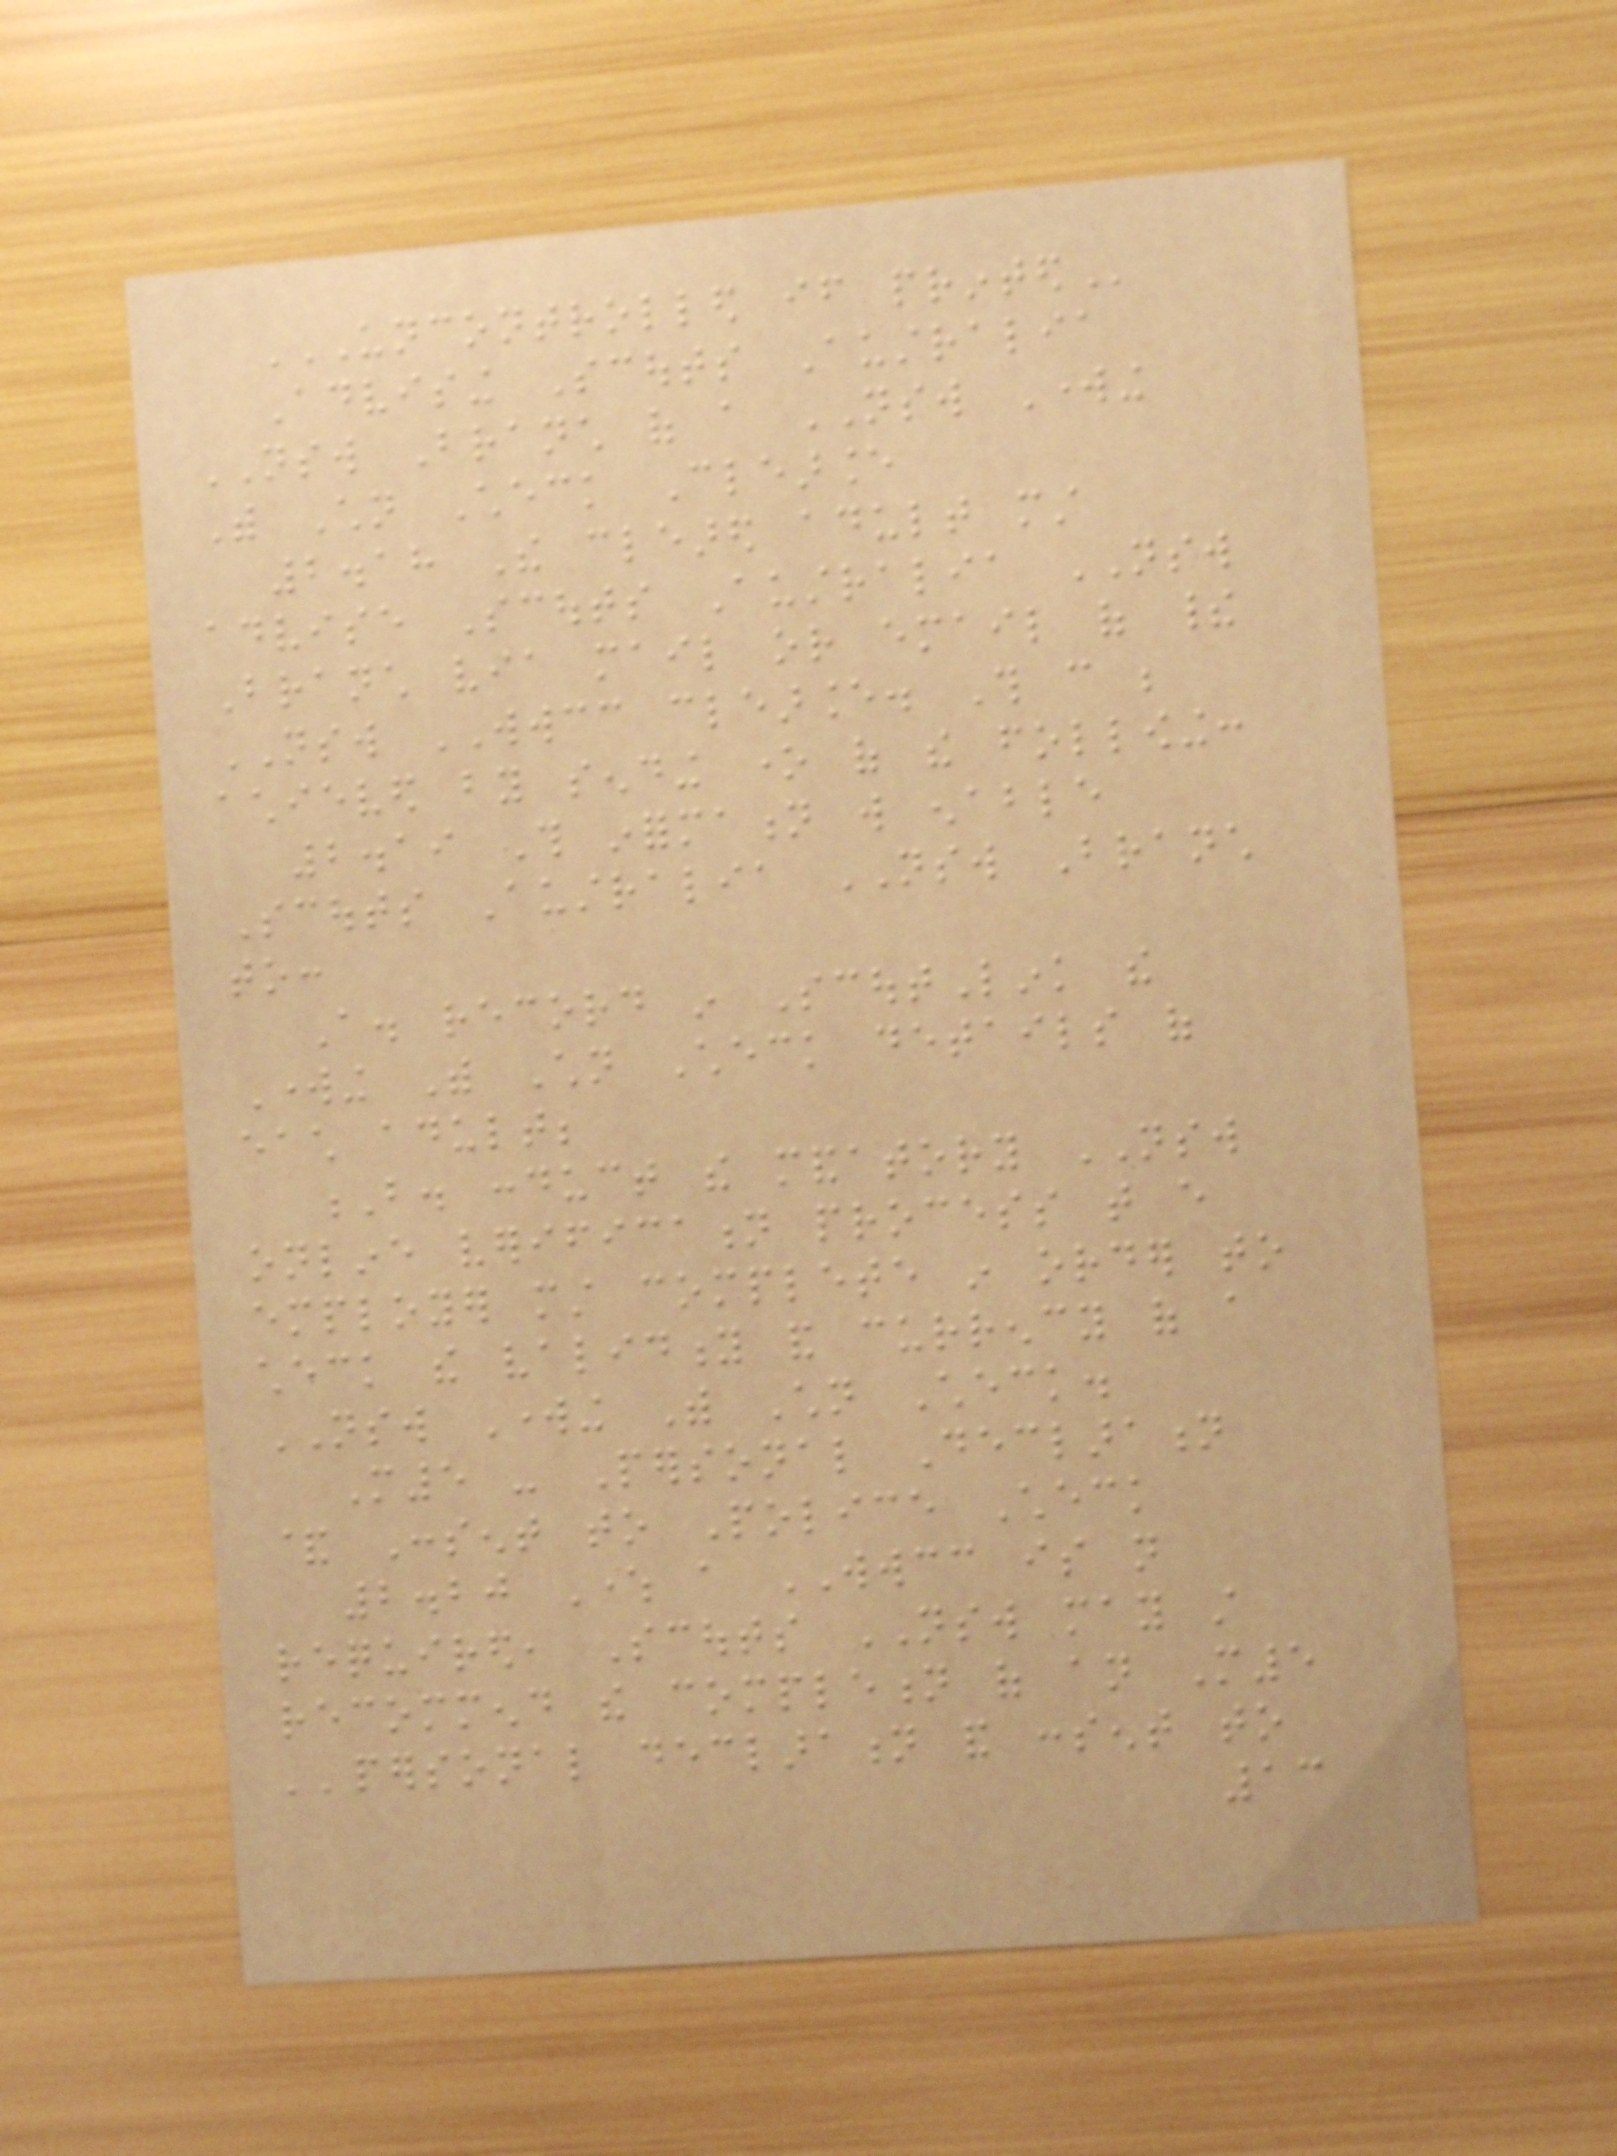UNCONTROLLED IF PRINTED
Advising Scouts Australia
NSW Branch of a NSW Working
With Children Check Clearance
2.18 The cleared adult must
advise Scouts Australia NSW
Branch via mail or email of their
NSW WWCC clearance. This can be
achieved by sending one of the following:
2.19 This information will enable
Scouts Australia NSW Branch
to:
A. record in ScoutLink the
Working With Children Check details of
each adult;
B. conduct the mandatory NSW
online verification process that every
employer must complete in order to
check the validity and currency of a
NSW Working With Children Check.
M5 - Personal Declaration
& Consent to Police Check
2.20 Where a WWCC is not
required, Scouts NSW may still
recommend the completion of an M5
''personal declaration and consent to
13
